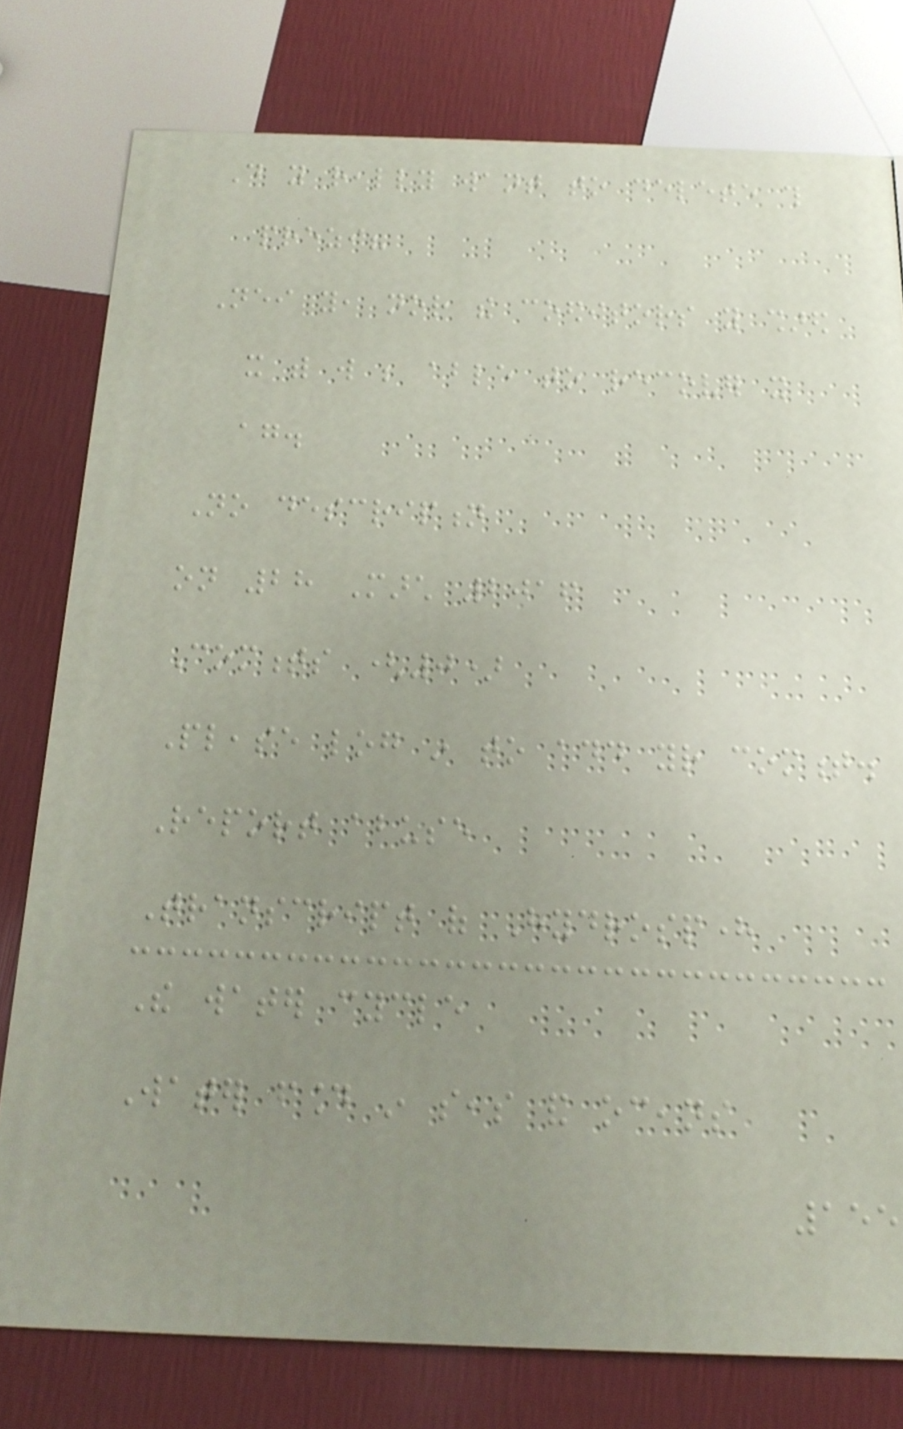Do you really want to delete this
prezi?
Neither you, nor the coeditors you shared
it with will be able to recover it
again.
No description
on 28 March 2016
Comments (0)
Please log in to add your comment.
Report abuse
Transcript of Hydrosphere
The water cycle
Water found in seas and oceans
155
